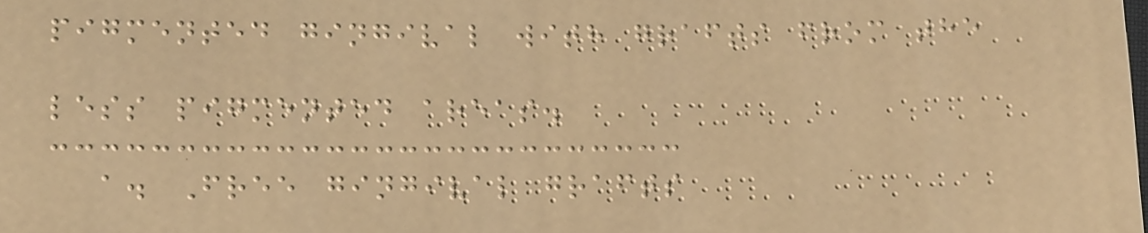pigmented gingival with grafts from the
less pigmented areas.
a. Free gingival grafts
